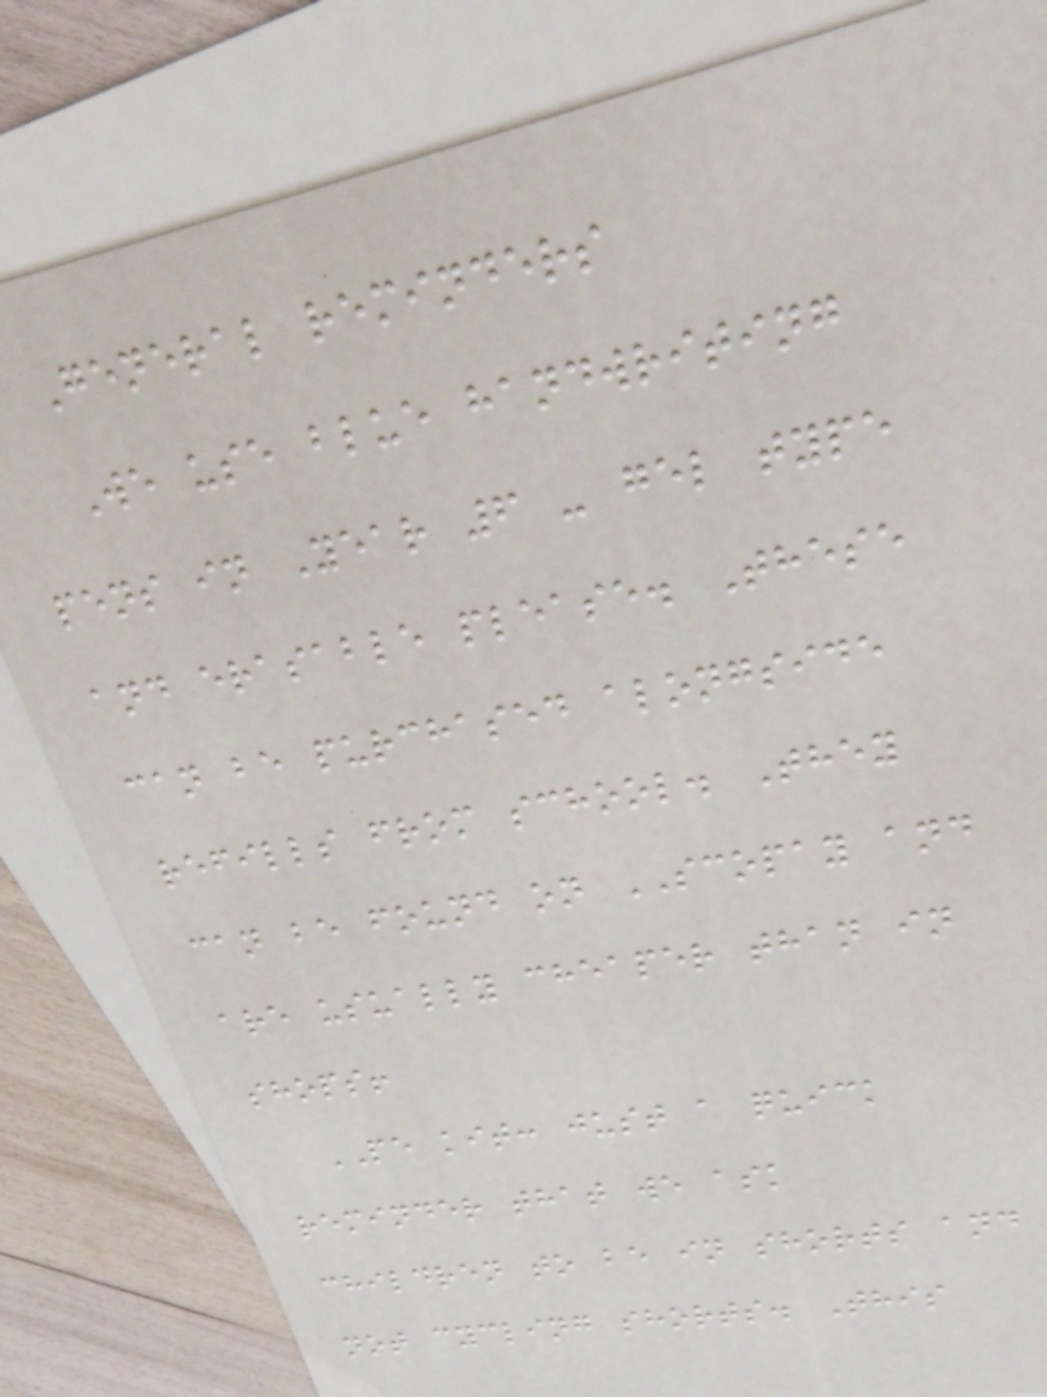General reminders
We use blue handwriting
pens in Year 6 - gel type
and erasable please. These
can be purchased alongside
refills from school. They
can be found on SCOPAY and
are usually cheaper than in
shops!
PE kit: just a quick
reminder that we ask
children to be in shorts and
not cycling shorts. This
